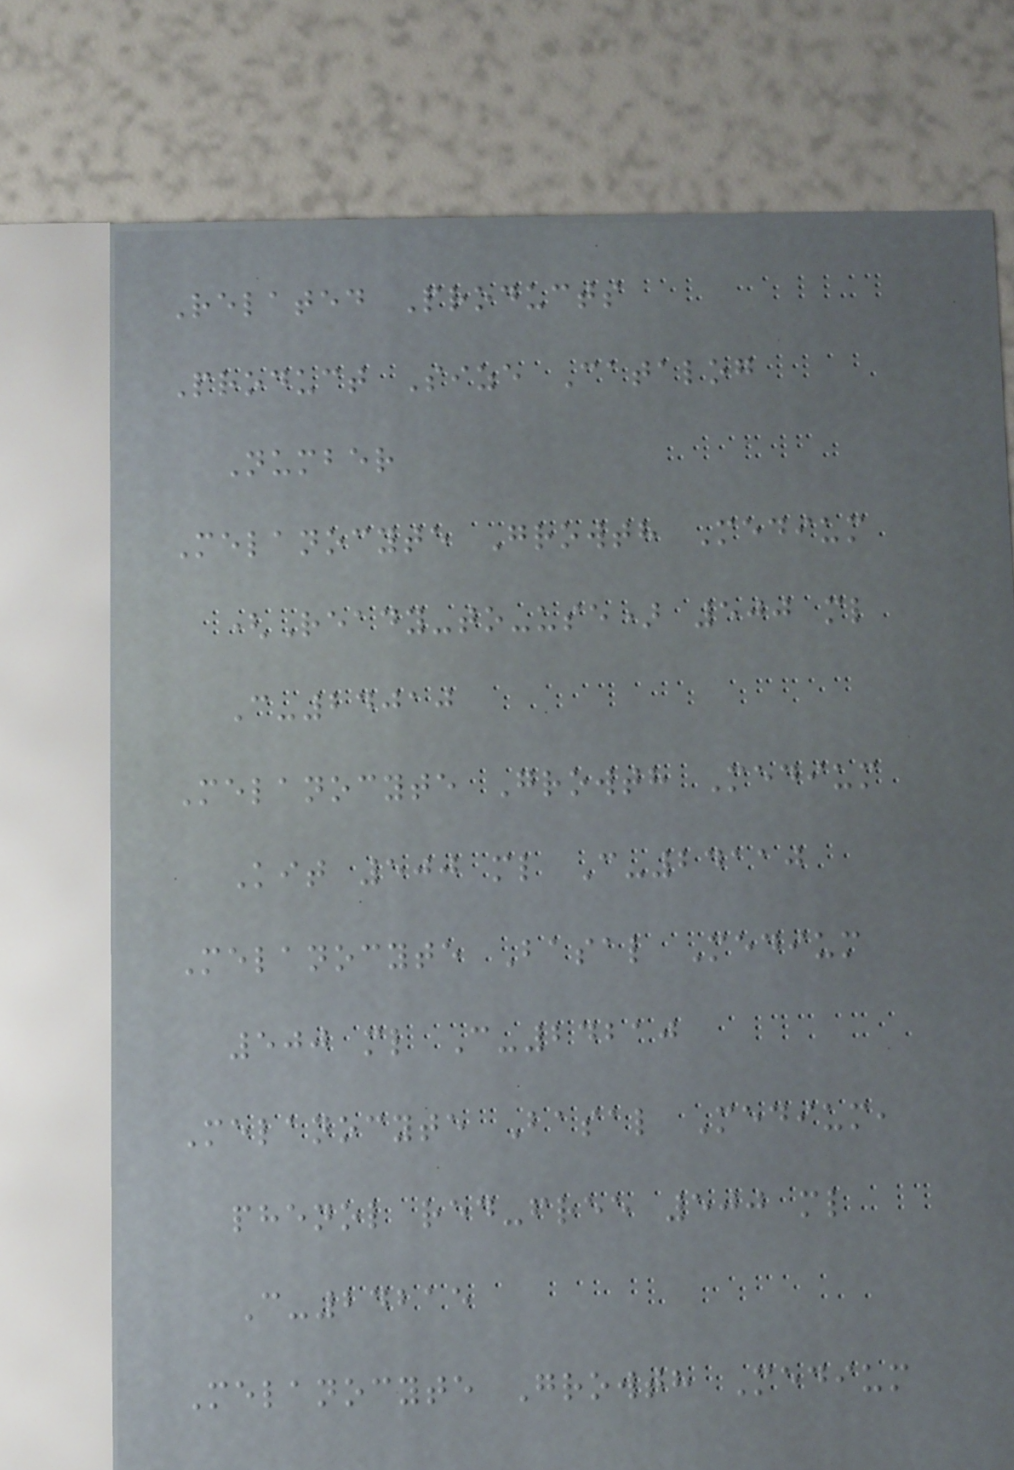Related Products
Product Size Catalog
Number
Melanocyte Growth Medium
(Ready-to-use) 500 ml
C-24010
Melanocyte Growth Medium
Kit 500 ml C-24110
Melanocyte Basal Medium
500 ml C-24210
Melanocyte Basal Medium,
phenol red-free 500 ml
C-24215
Melanocyte Growth Medium
